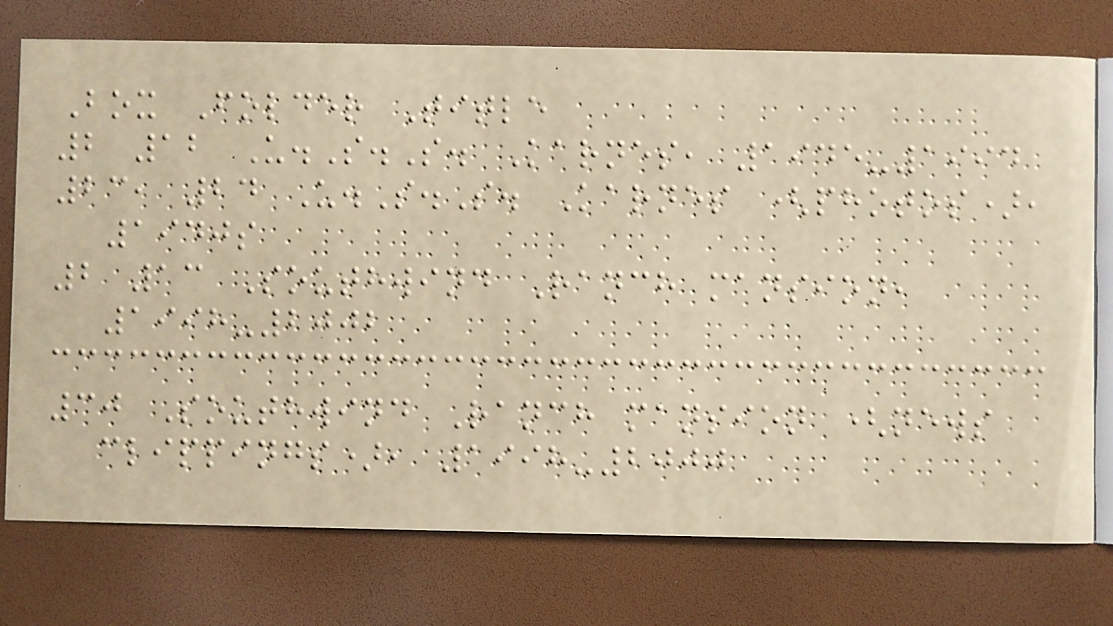Box Folder Title
2 12 U.S.S. Karnes, 1945-1994
23, 24 U.S.S. Karnes (photos),
1940s
2 13 Southwind Ranch mansion,
1998-2002
30 Southwind Ranch mansion (news
clippings), 1998-2000
